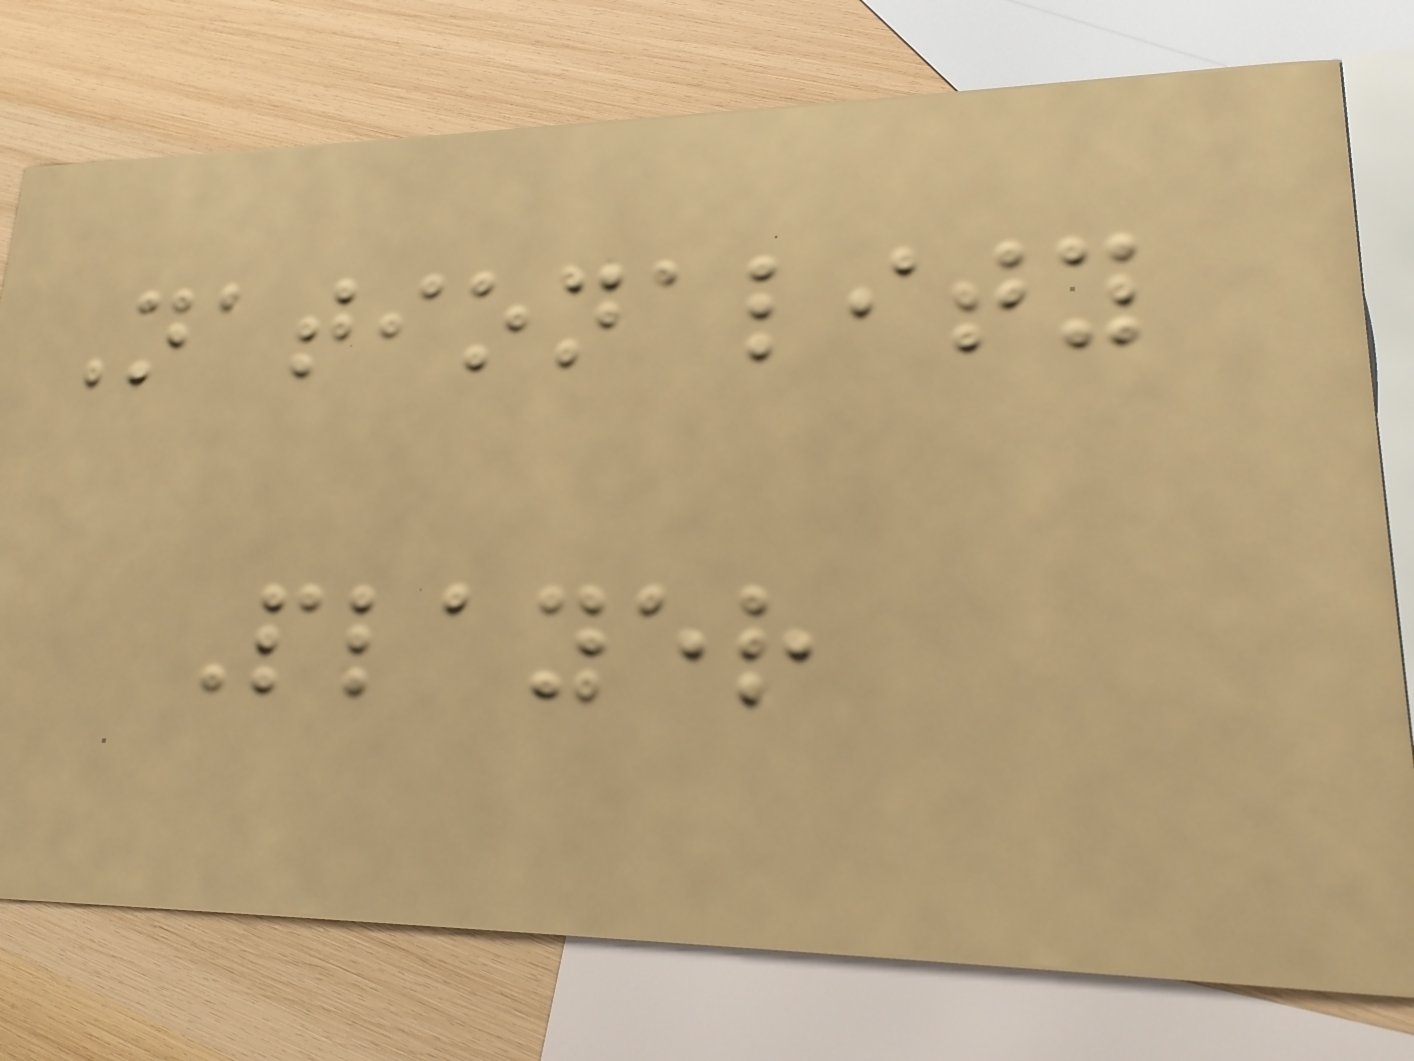Nationality
Player
